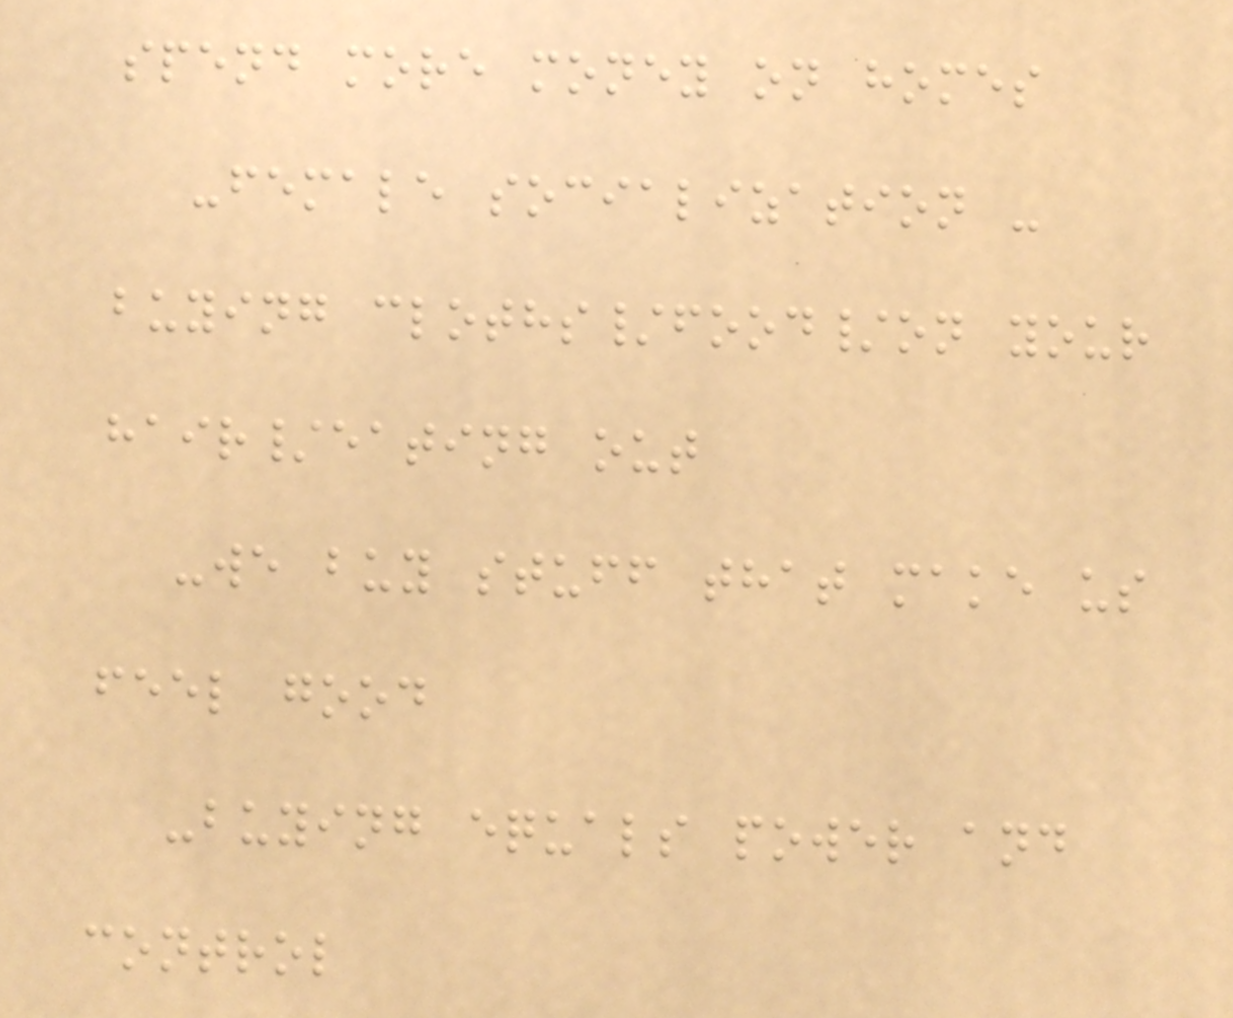spend more money on homes
-female socialization -
buying cloths/food/on your
hair/eating out
-we buy stuff that make us
feel good
-buying equals power and
control
